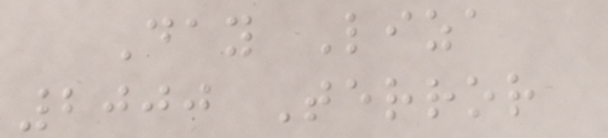Day Liza
2000 Terror
